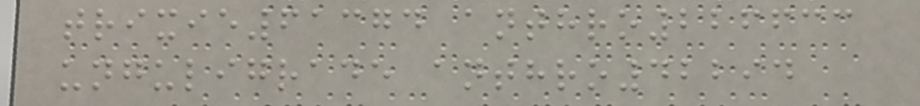trixie61374 anthro226633
unguligrade anthro42294
